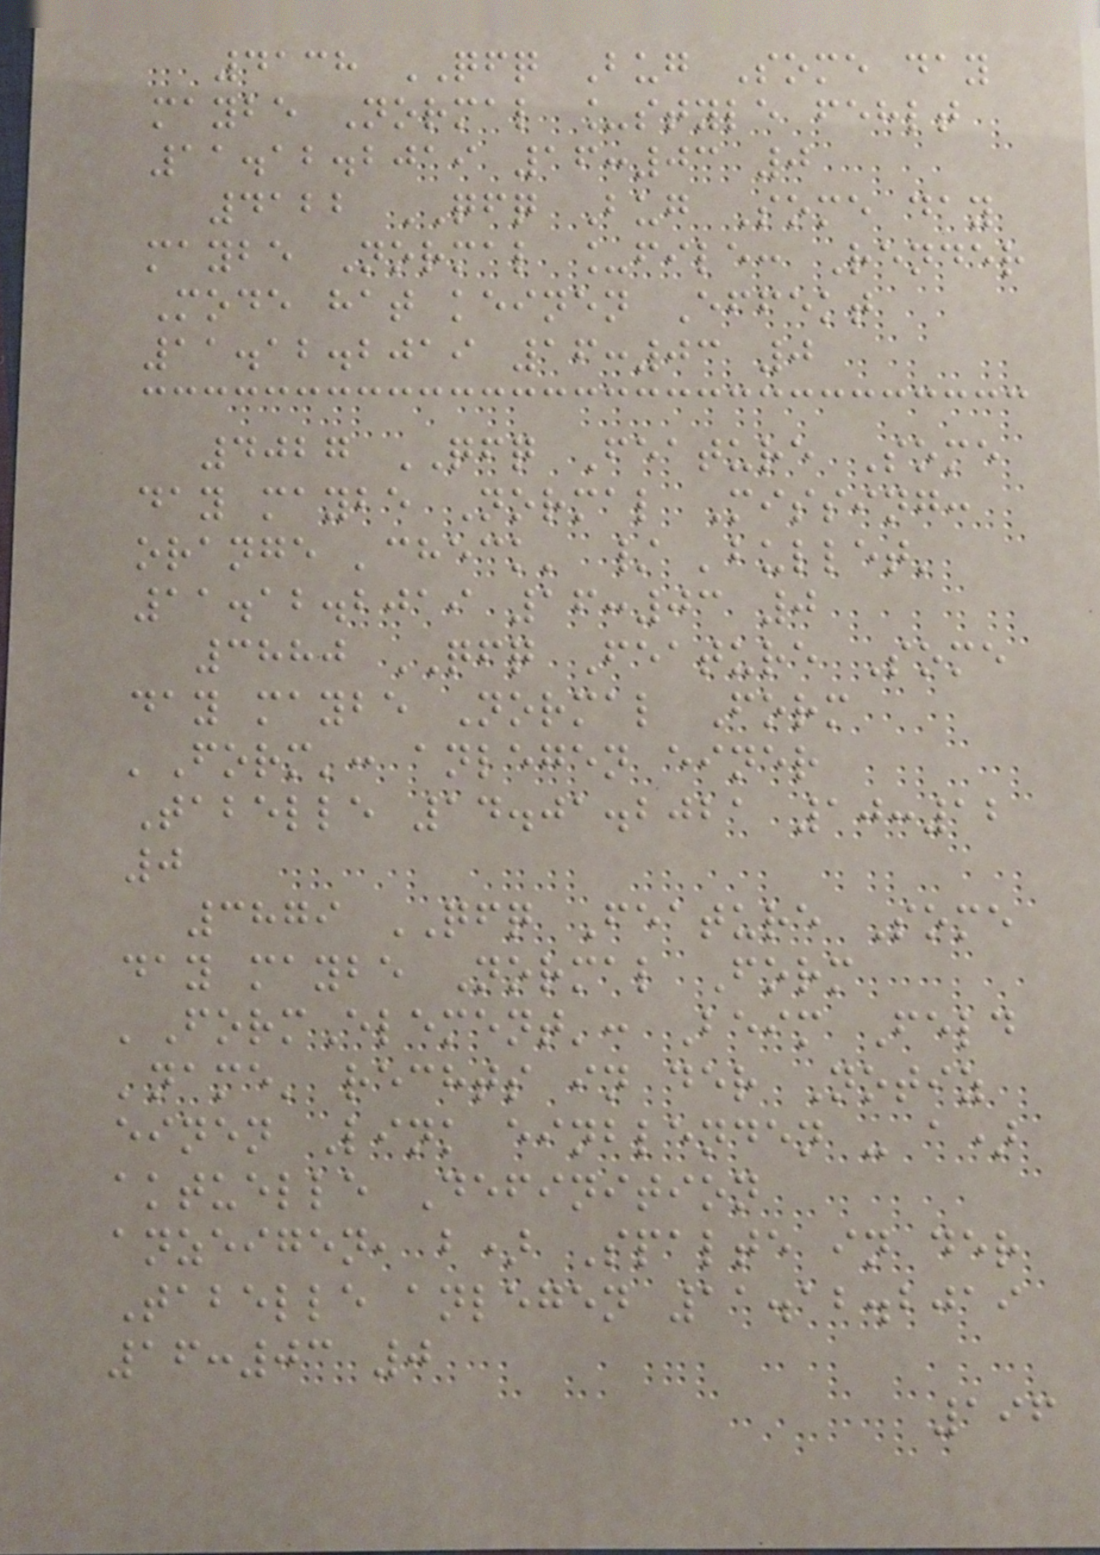4138 QFQ Bug Some day
maybe Normal _style fehlt
11.12.2019 16:03 0
4122 QFQ Bug Some day
maybe Normal _file: Render
Mode hat keinen Effekt
11.12.2019 16:03 0
4027 QFQ Feature Some
day maybe Normal Missing:
orange 'check' / 'bullet'
11.12.2019 16:03 0
3880 QFQ Feature Some
day maybe Normal Form
'Form': anlegen einer
Tabelle 14.01.2021 10:12
0
3879 QFQ Feature Some
day maybe Normal Form
'FormElement': Beim Feld
'name' rechts in der Notiz
einen Link einblenden - a)
aktuelle Definition
anzeigen, b) Spalte in der
Tabelle anlegen 11.12.2019
16:03 0
196
